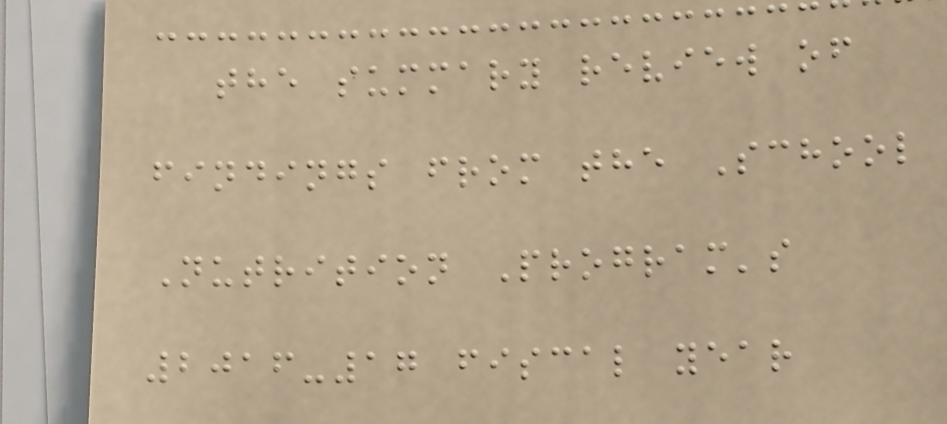the summary review of
findings from the School
Nutrition Program's
2016-17 fiscal year
